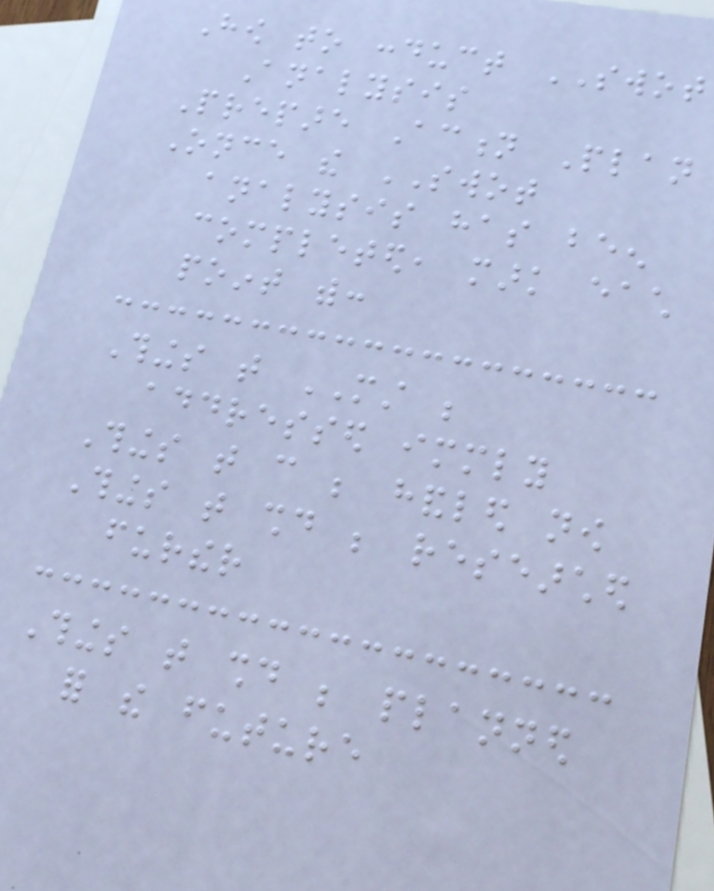How to conduct SWOT
Analysis
Prepare Action Plan
Once the SWOT
analysis has been
completed, mark each
point with:
Things that MUST be
addressed immediately
Things that can be handled now
Things that should be researched
further
Things that should be planned
for the future
